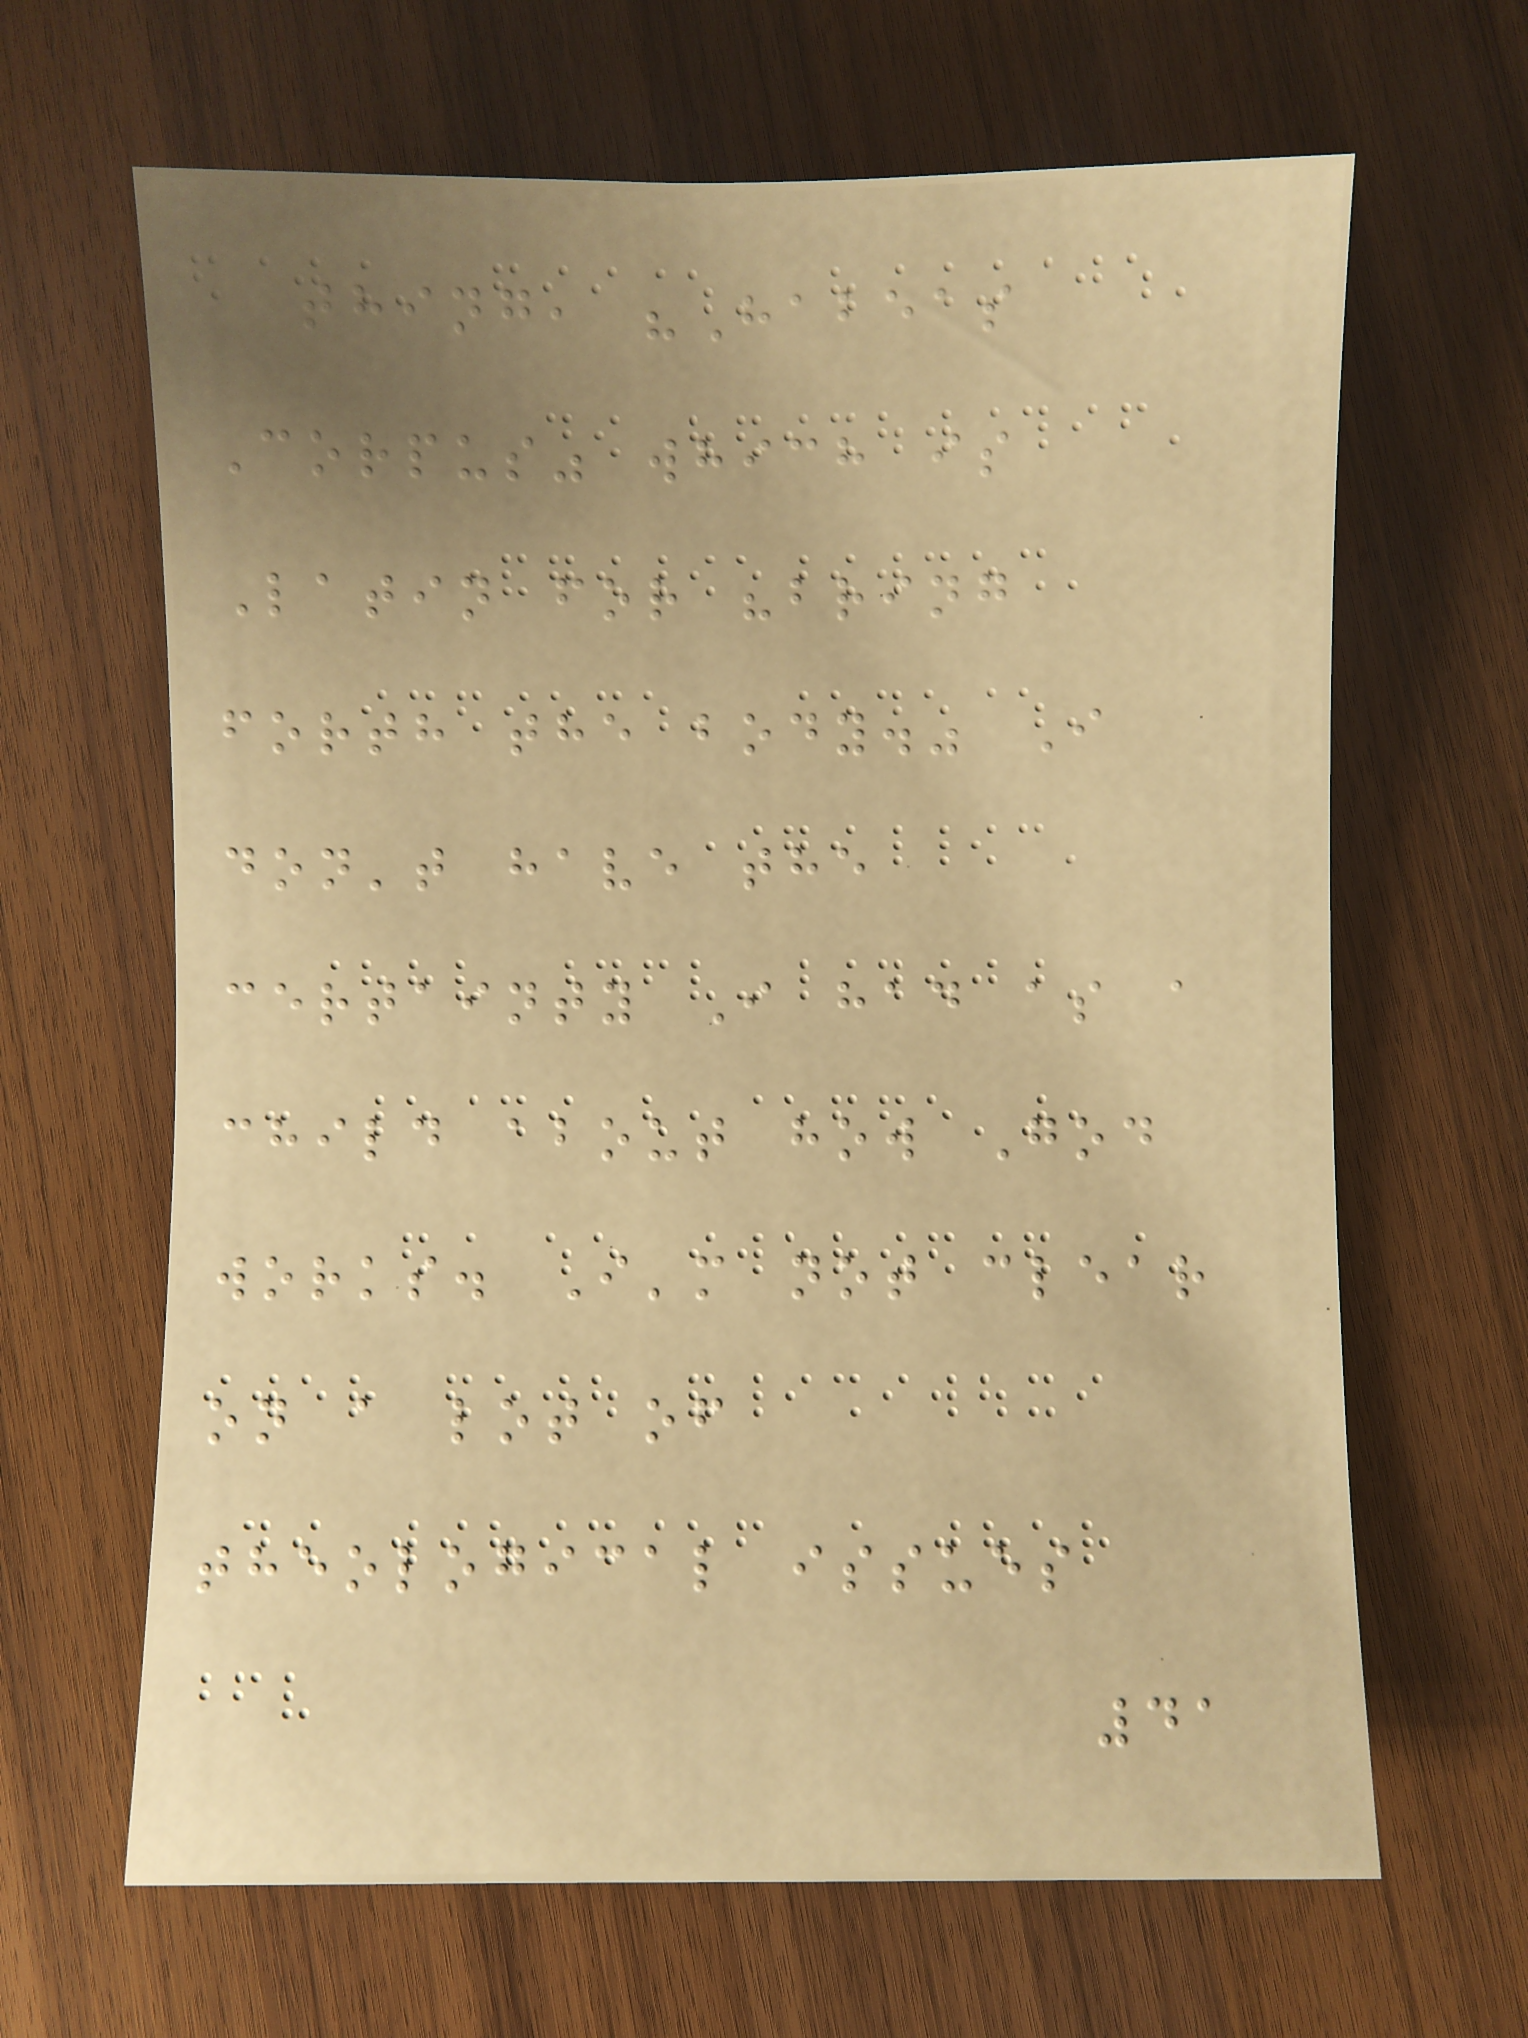thing, "Habeas
Corpus" which is
Latin for "bring
forth the body." I
don't have the
certainty I had as a
child about how God
works. I'm not clear
on a lot of
theological issues
41
